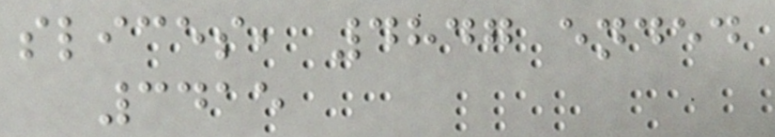slices, 4847 ended
3415
